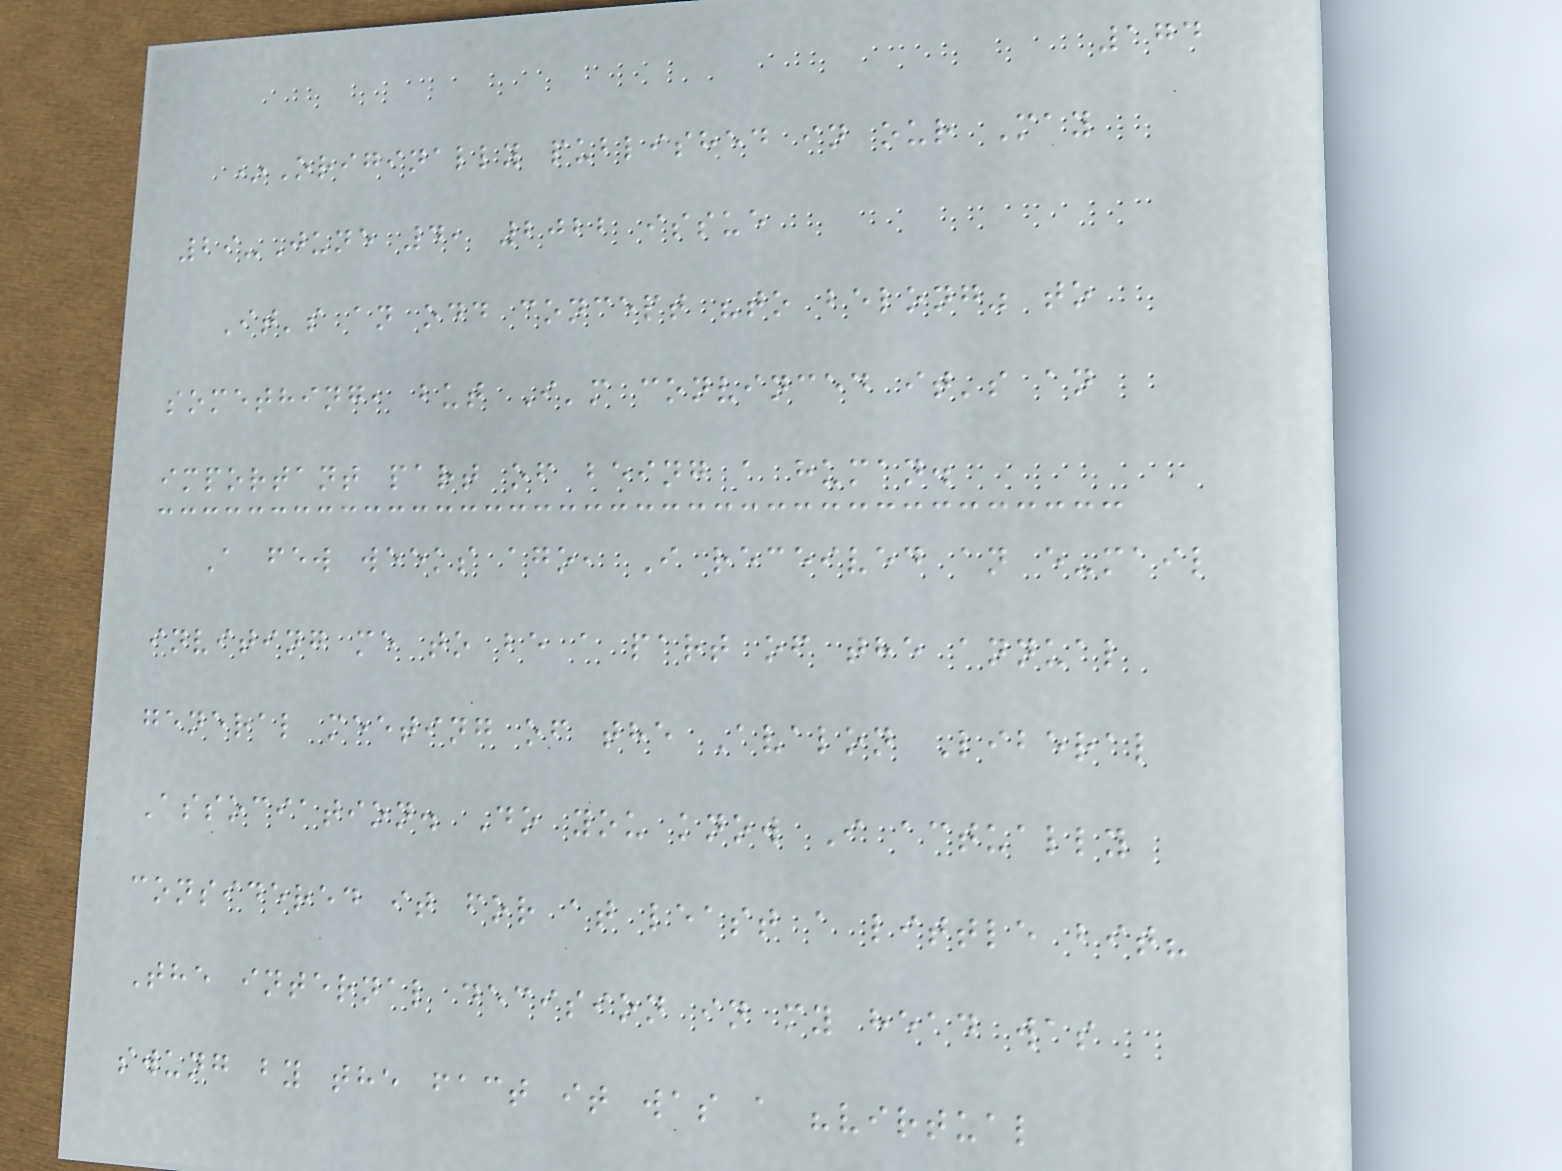174
*Originally published in our May
29-June 4, 2022 issue
It's an odd concept "to belong" to
something, but I'm convinced it's an
important part of being a human.
A few weeks ago, I received an e-mail
inviting me to be a part of the annual
general meeting of the Avalon Liberal
Association. Do you know I actually
considered it for at least a little bit?
The internal decision in my head was
swung by the fact it was a "virtual
